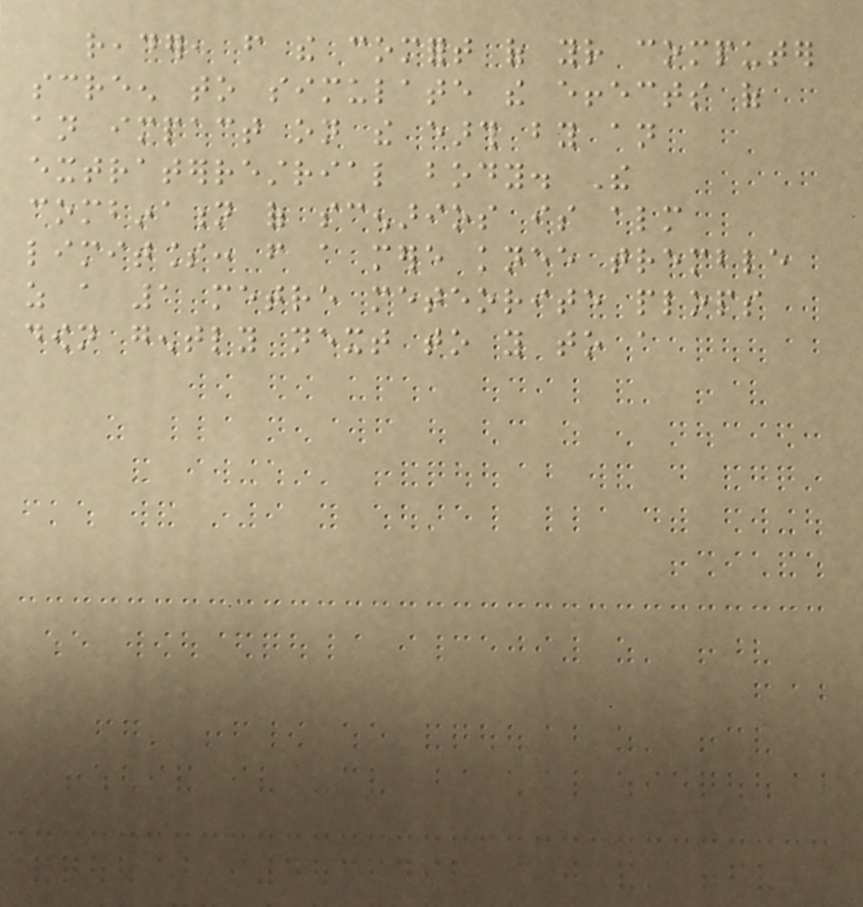reader, from the comfort of your computer
screen to simulate the effects of
an impact on the earth by an
extraterrestrial body. The
combination of scenarios is almost
limitless: from a mere knee tremble
as a 1 metre meteorite plops
down gently next to you to a
